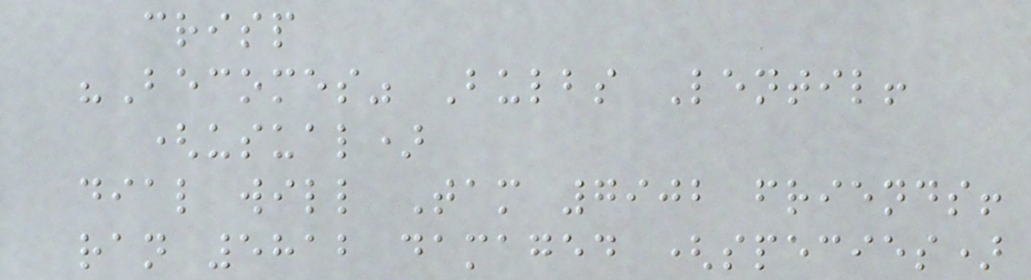crisp
"Becomes" Bulbs Lentil!
(usual)
dial will Tam 7902 friends!
ran 5812 damaged (species)
